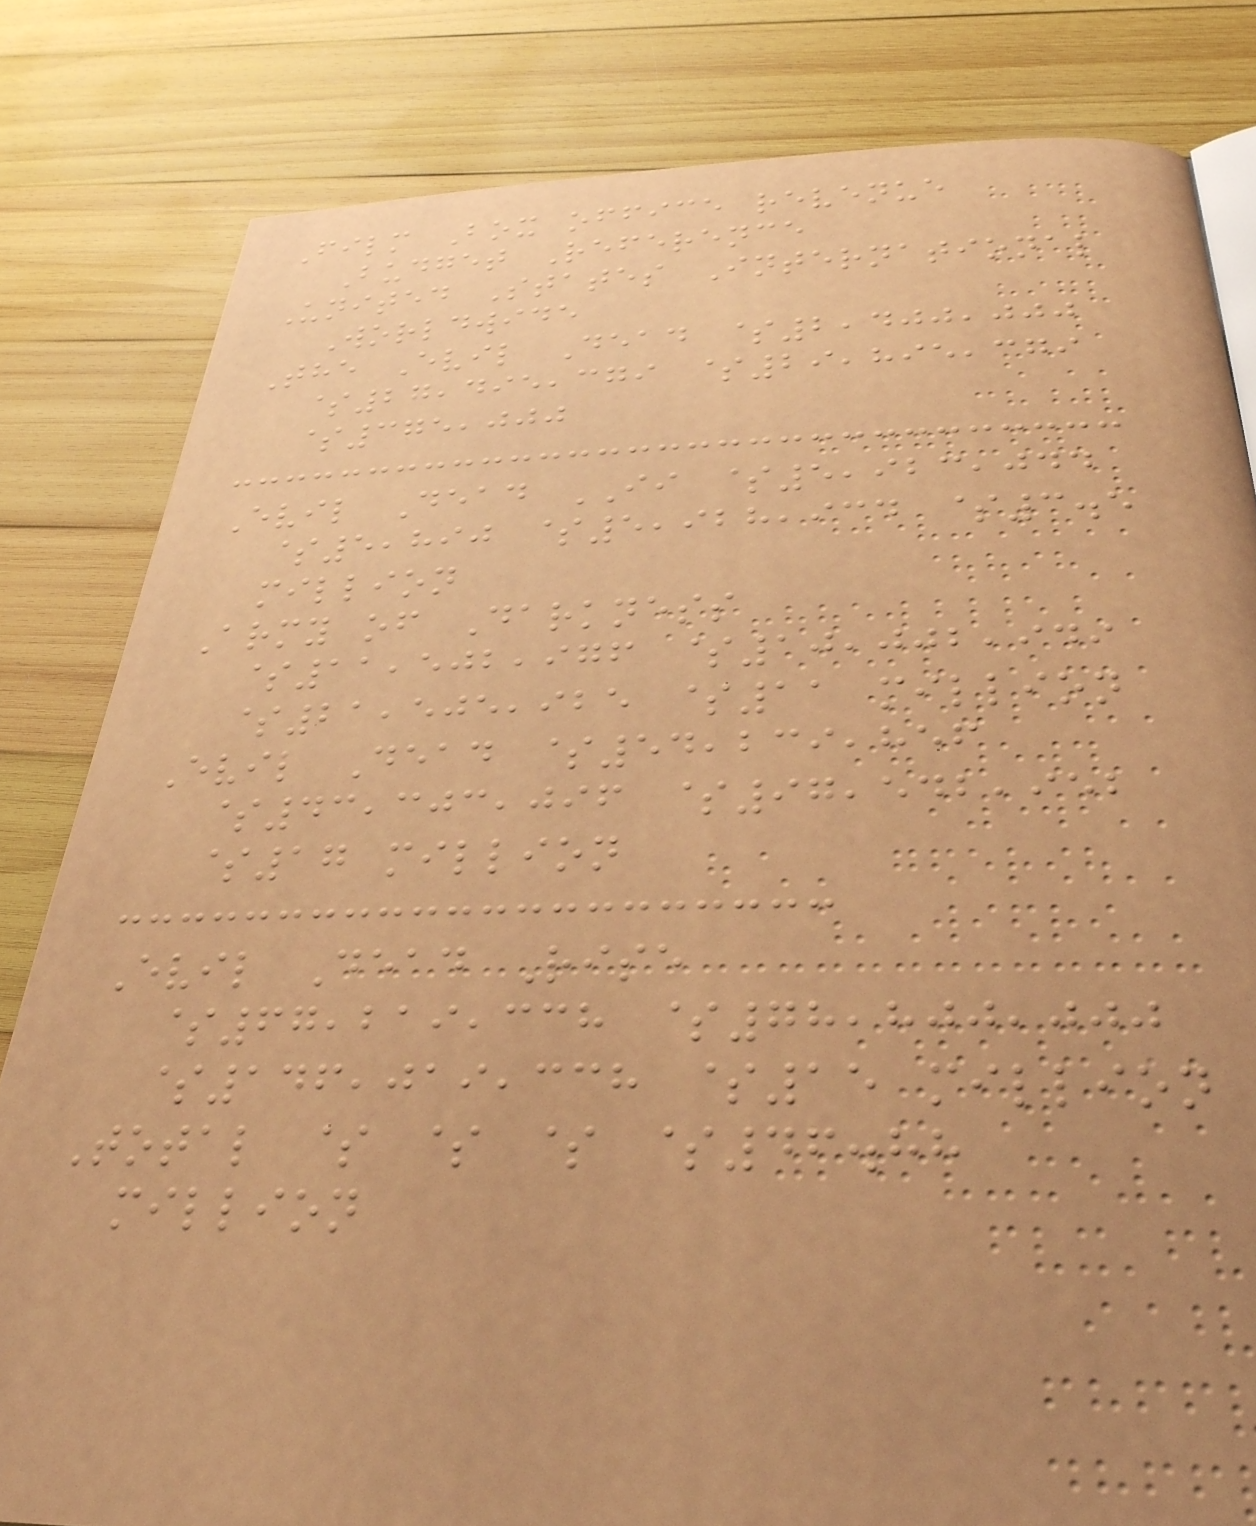Film Box office revenue
Budget Reference
United States International
Worldwide
The Evil Dead $2,400,000
$27,495,379 $29,895,379
$375,000
Evil Dead II $5,923,044
$5,890 $5,928,934 $3.5
million
Army of Darkness
$11,502,976 $10,002,949
$21,505,925 $11 million
Evil Dead $54,239,856
$43,303,096 $97,542,952
$17 million
Evil Dead Rise
$67,219,338 $78,800,000
$146,019,338 $15 million
Total $ $ $ $46.88
million
